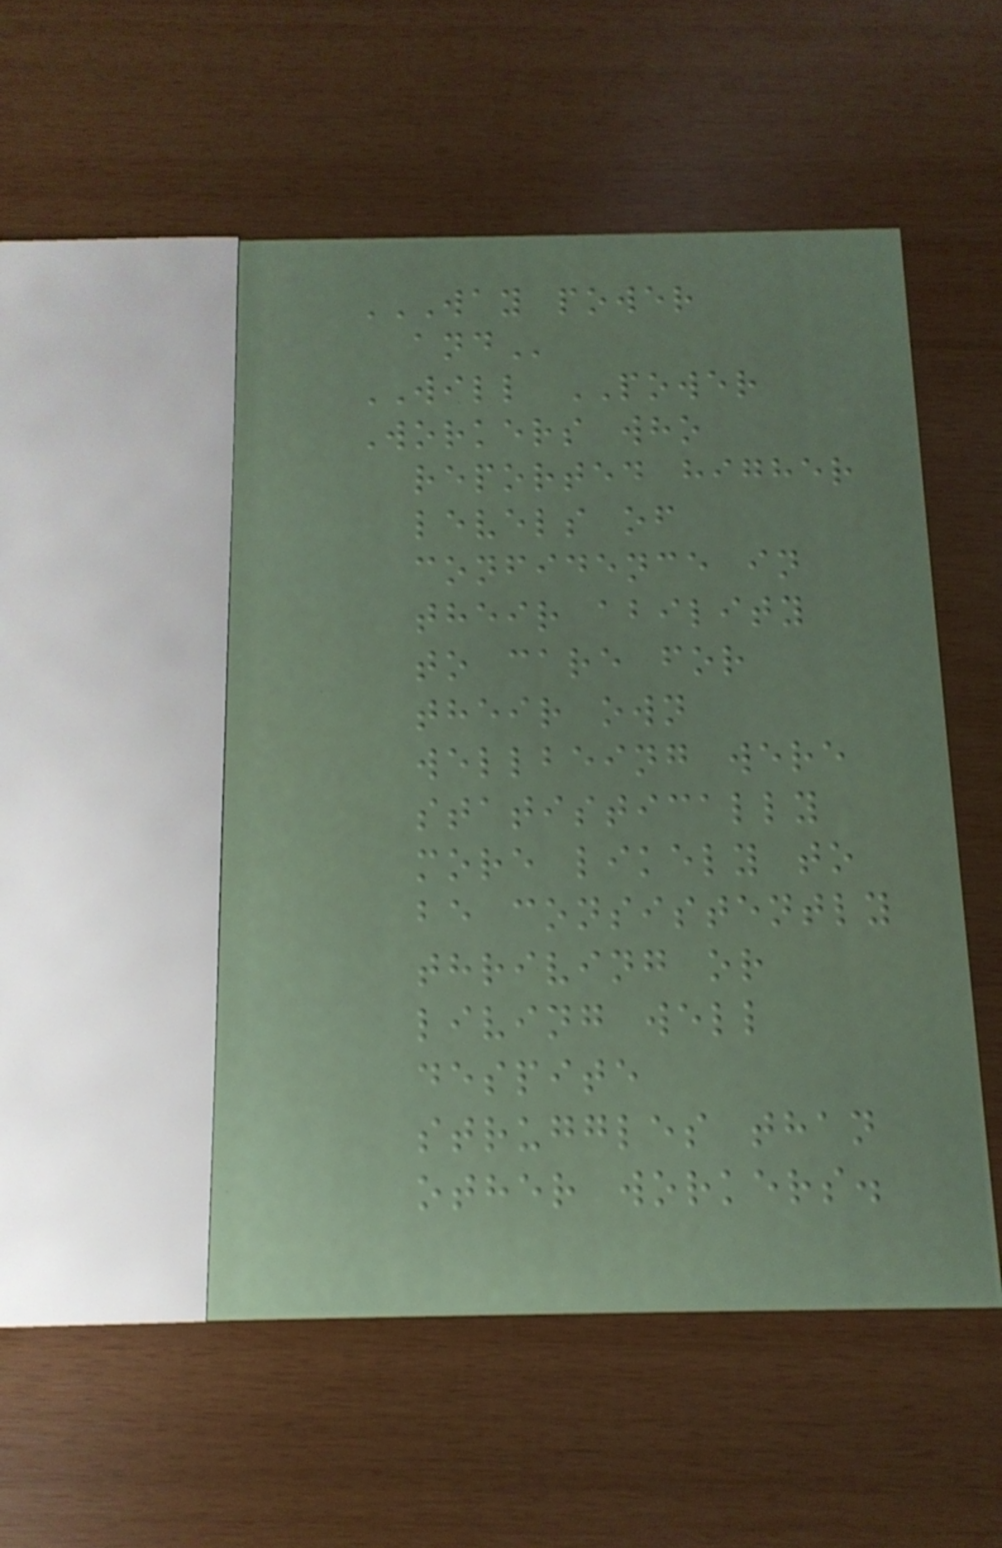WAY POWER
AND
WILL POWER
Workers who
reported higher
levels of
confidence in
their ability
to care for
their own
wellbeing were
statistically
more likely to
be consistently
thriving or
living well
despite
struggles than
other workers.
